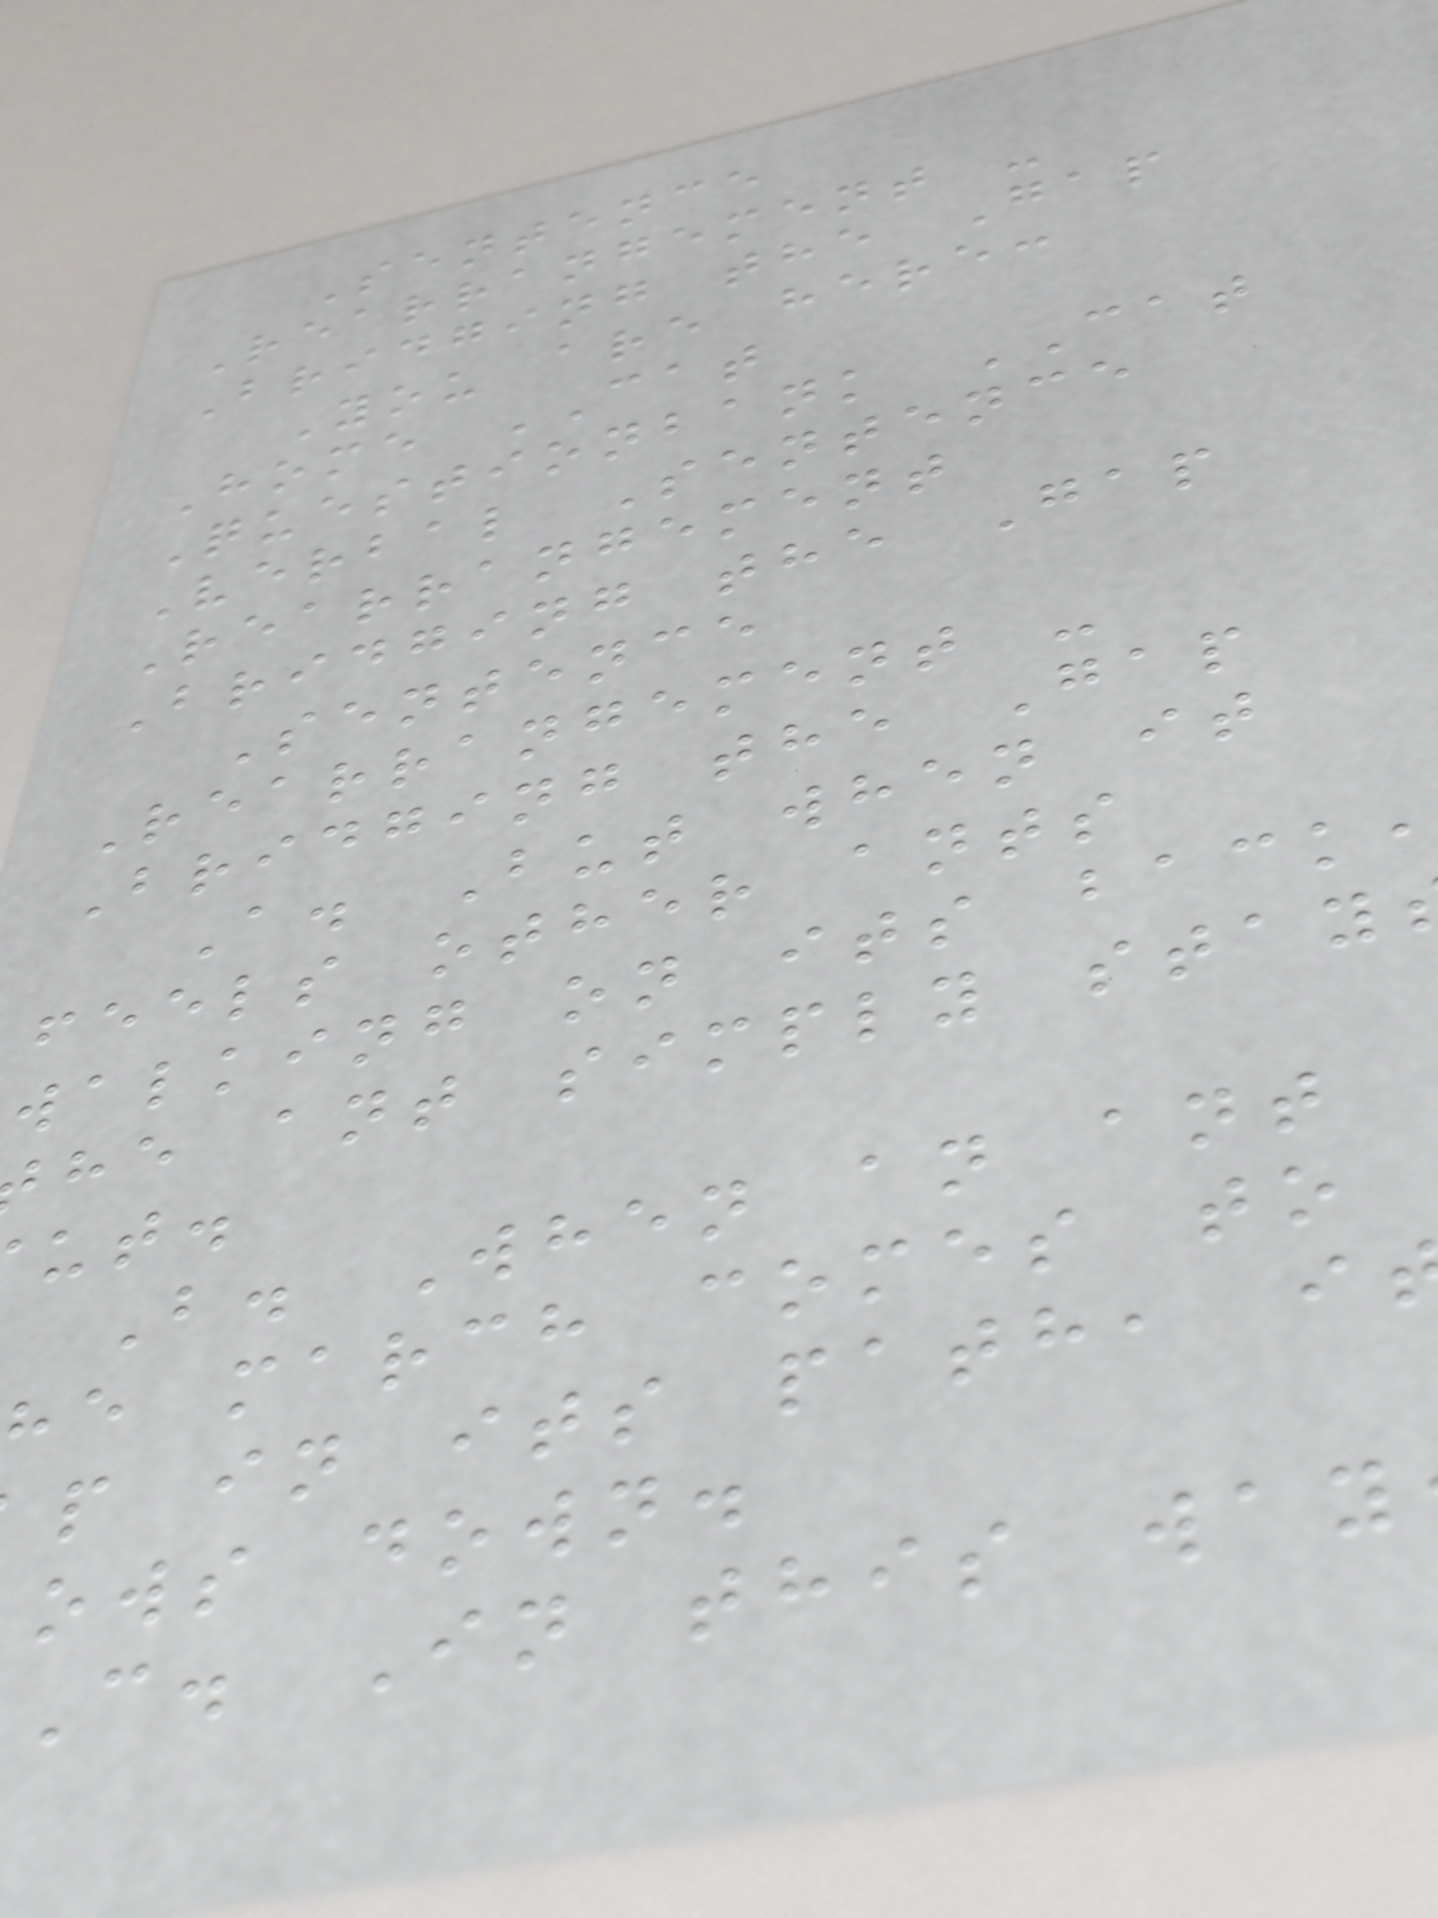Sentence
Rearrangement -
Bridging the Gap
You are here:
Home CAT
Questionbank CAT
Verbal Sentence
Rearrangement
Bridging the Gap
Sentence
Rearrangement -
Bridging the Gap
A. But when it
feels other ants
walking on its back
he ant simply stay
B. When an ant
he march comes to
p in its path, i
ows down.
C. In this way
